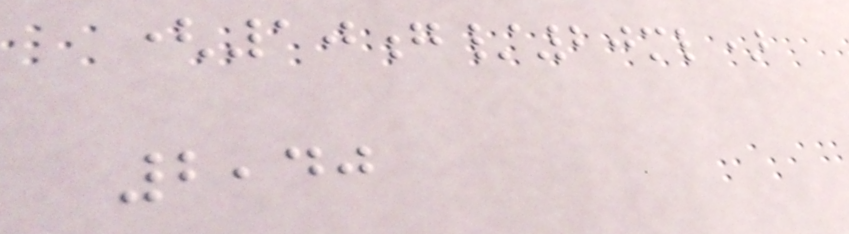(10g/20ml)
2,40
